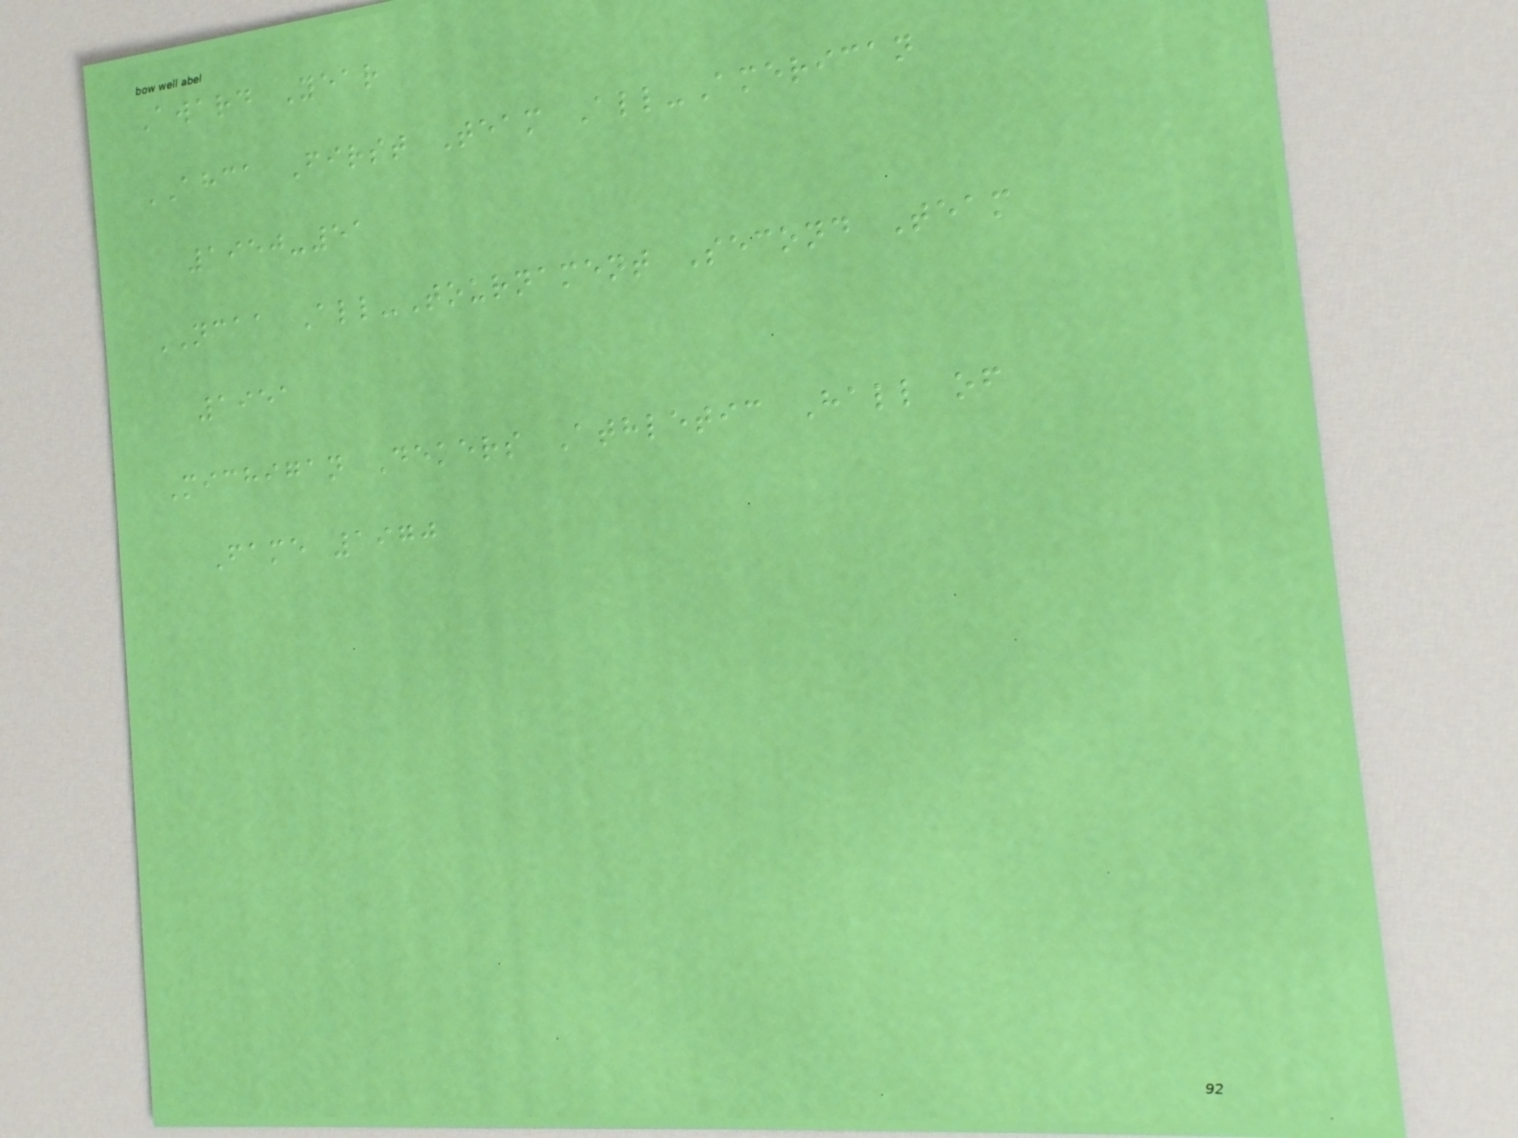Award Year
AHCA First Team All-American
1950-51
NCAA All-Tournament Second Team
1951
Michigan Dekers Athletic Hall of
Fame 1970
